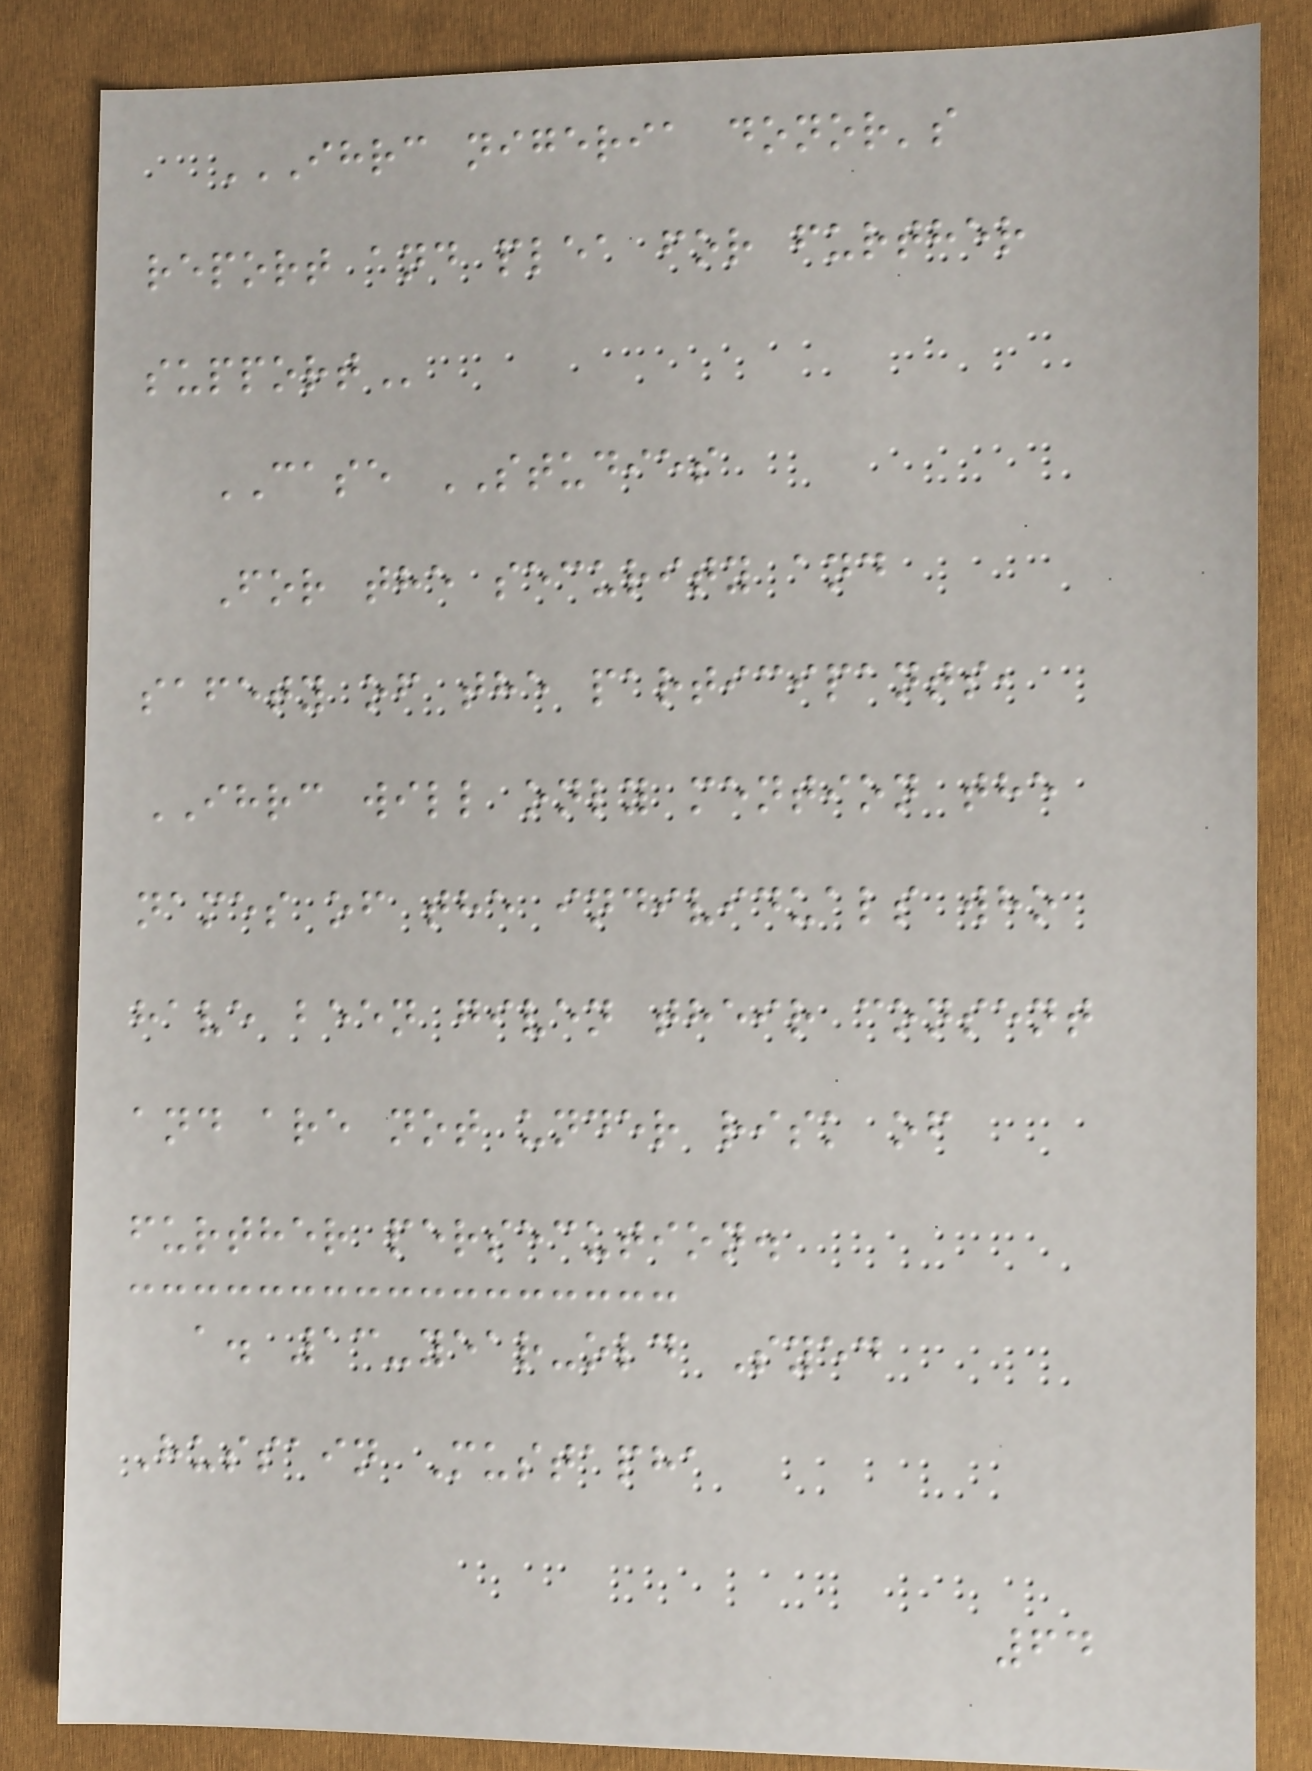IHRC NIGERIA DONOR'S
REPORT AND PLEA FOR FURTHER
SUPPORT
CASE STUDIES
For the security and
safety of the participants,
IHRC will only mention the
names of the individuals who
have been given their consent
and are not under risk of
further persecution.
a. 13-year-old Syed
Hussain Mustapha
64
